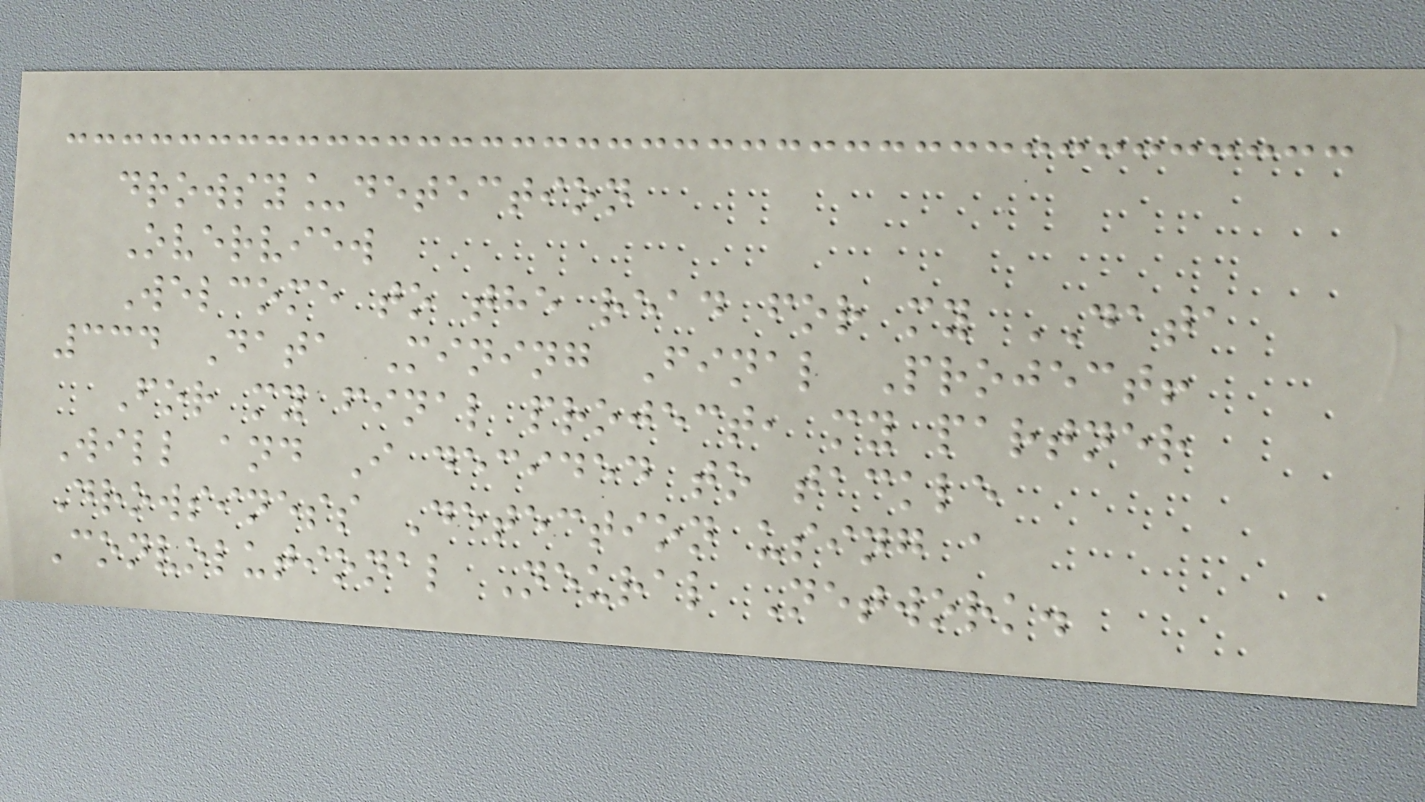drowsy_detection
Overview
Welcome to the read for my DATA
334 Data Mining Final Project!
For my final project, my partner
Will and I decided to tackle
Drowsiness Detection using a
Convolutional Neural Network.
